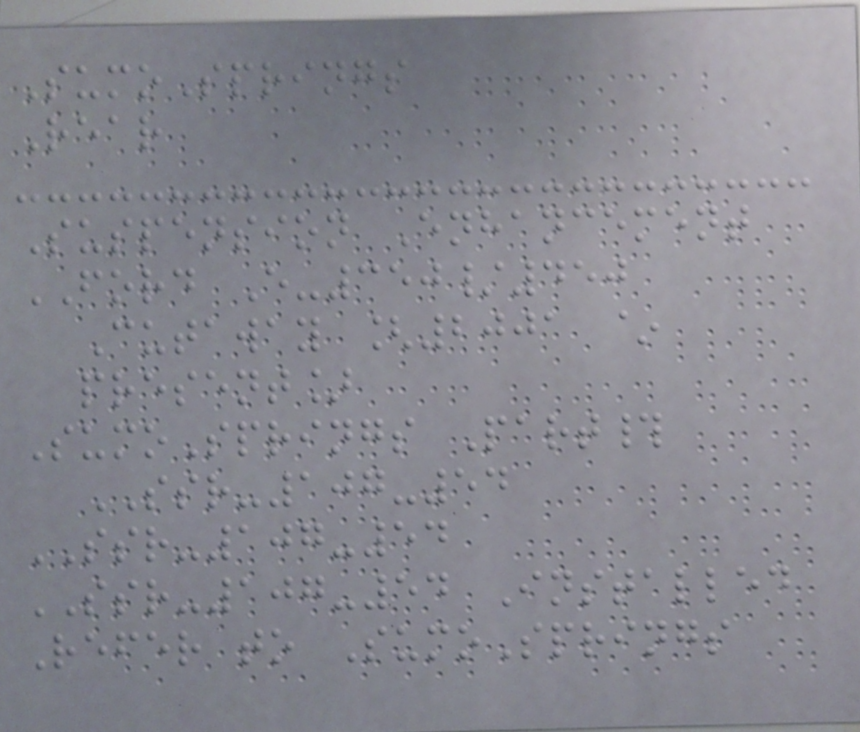SumoSprings
Rear
Suspension Enhancement
FORD E-350/450
Cutaway [2001 ~
present]
SumoSprings Part#
SSR-107-54
SSR-107-54
SSR-107-54 Installed
Refer to SumoSprings
